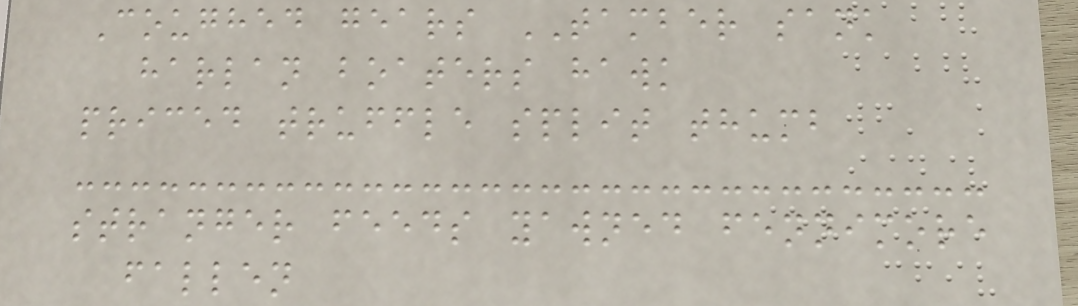Coughed gears TAMBER sank
harlan boaters hawk
priced truffle split thumb
stranger feeds yawned fennimore
fallen
